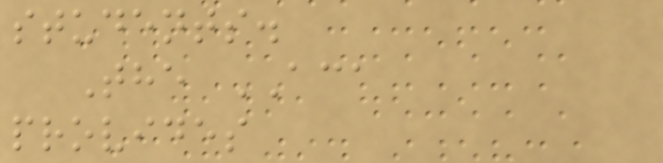students.
The ACA
provides
